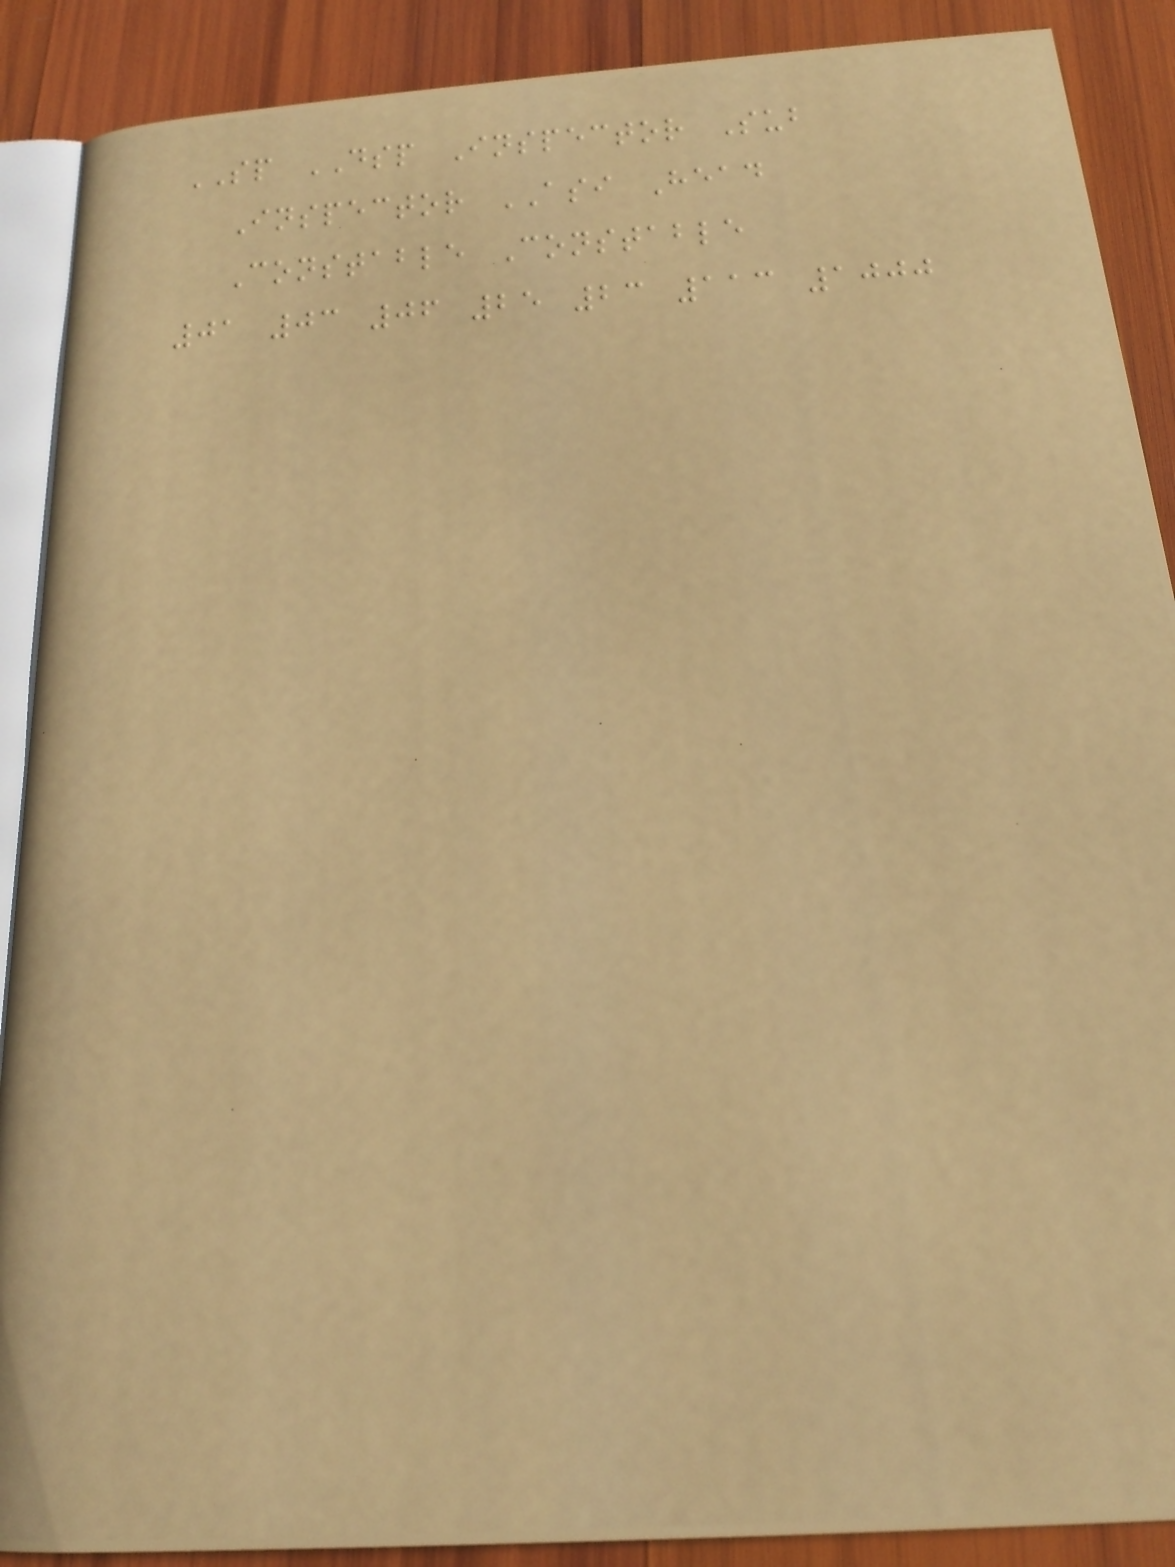SP DSP Inspector Sub
Inspector ASI Head
Constable Constable
01 03 06 25 23 113 1000
